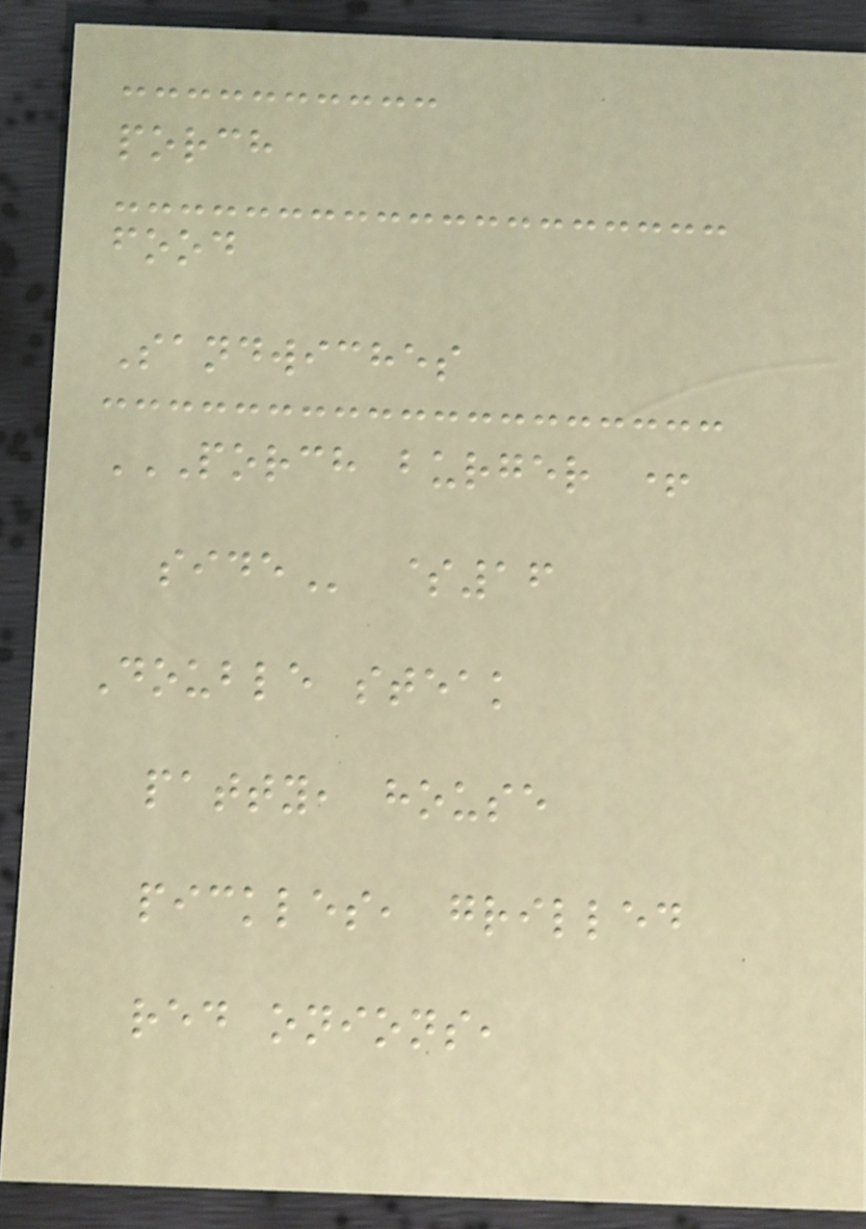porch
food
Sandwiches
PORCH BURGER +
SIDE $16
Double steak
patty, house
pickles, grilled
red onions,
